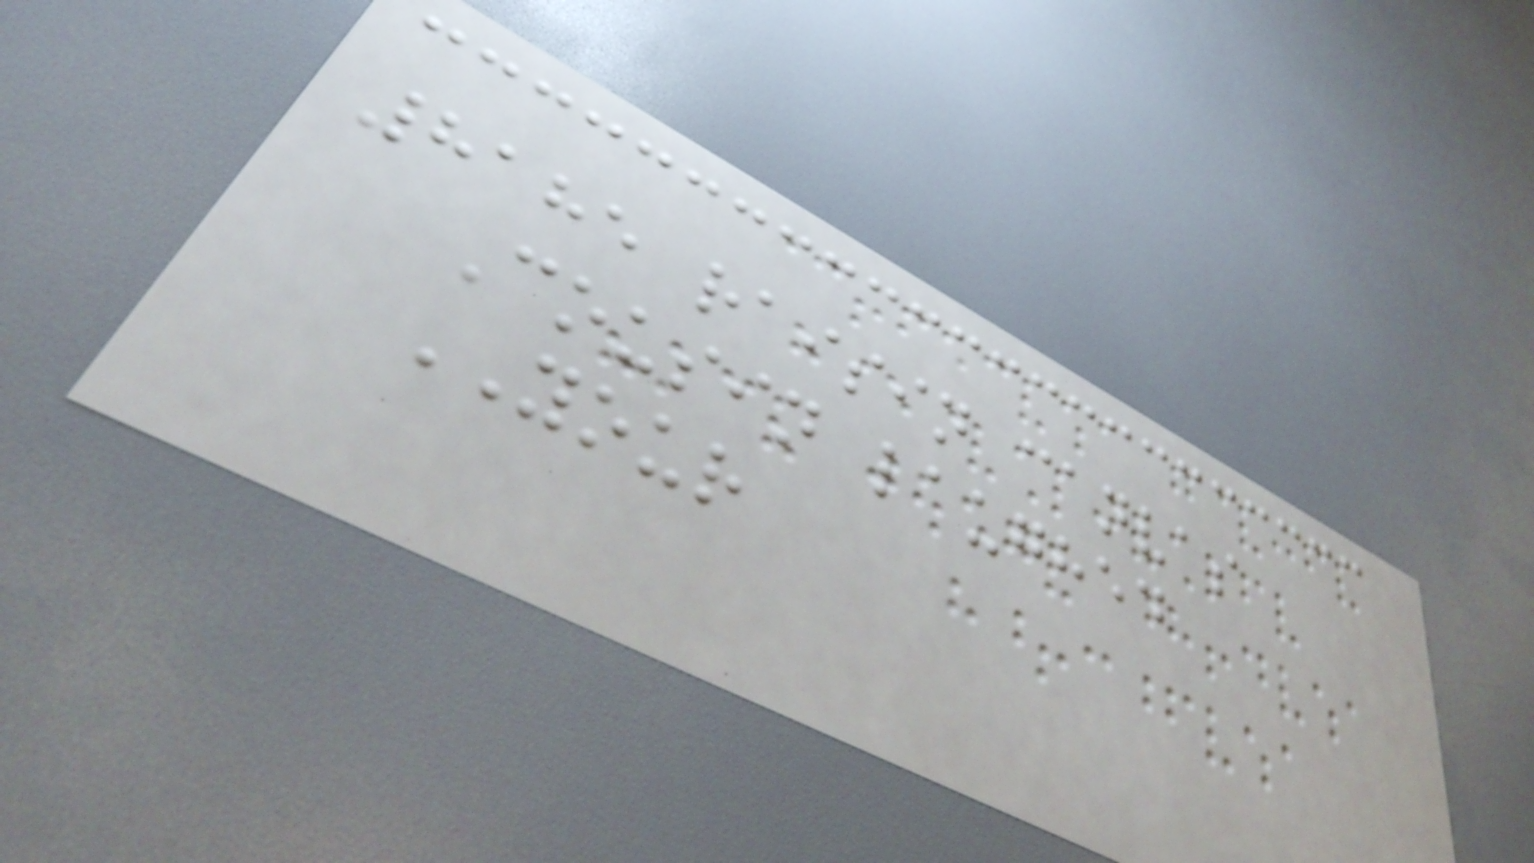8185 raisin canvas
Cousin laughed
YOUR
